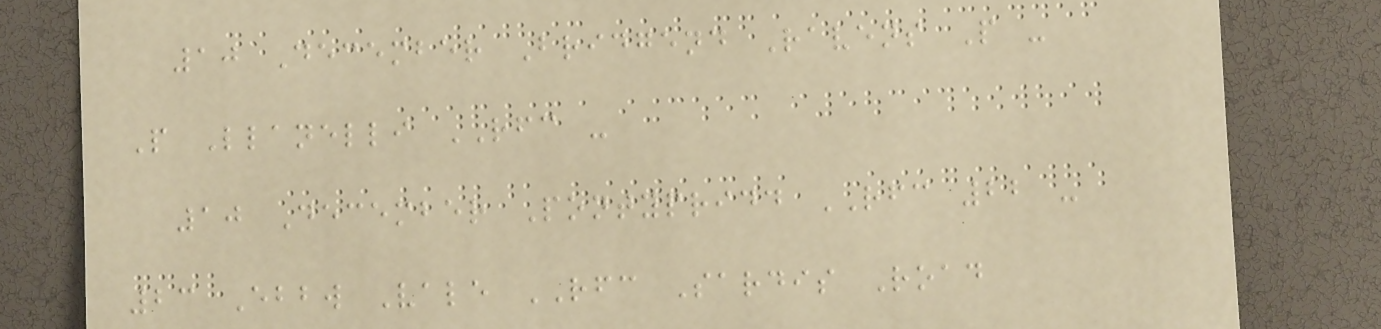10 December Bridgend Ravens P -
P Llanelli RFC -
10 December Pontypridd RFC 22 -
23 Ebbw Vale RFC Sardis Road
